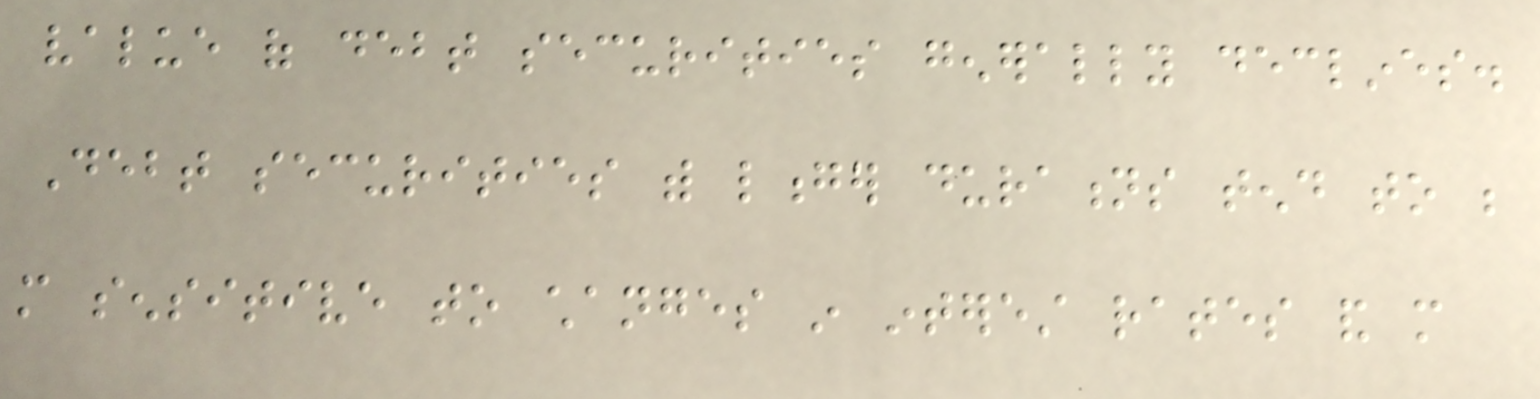value of debt securities generally declines.
Debt securities with longer durations tend to be
more sensitive to changes in interest rates and more
